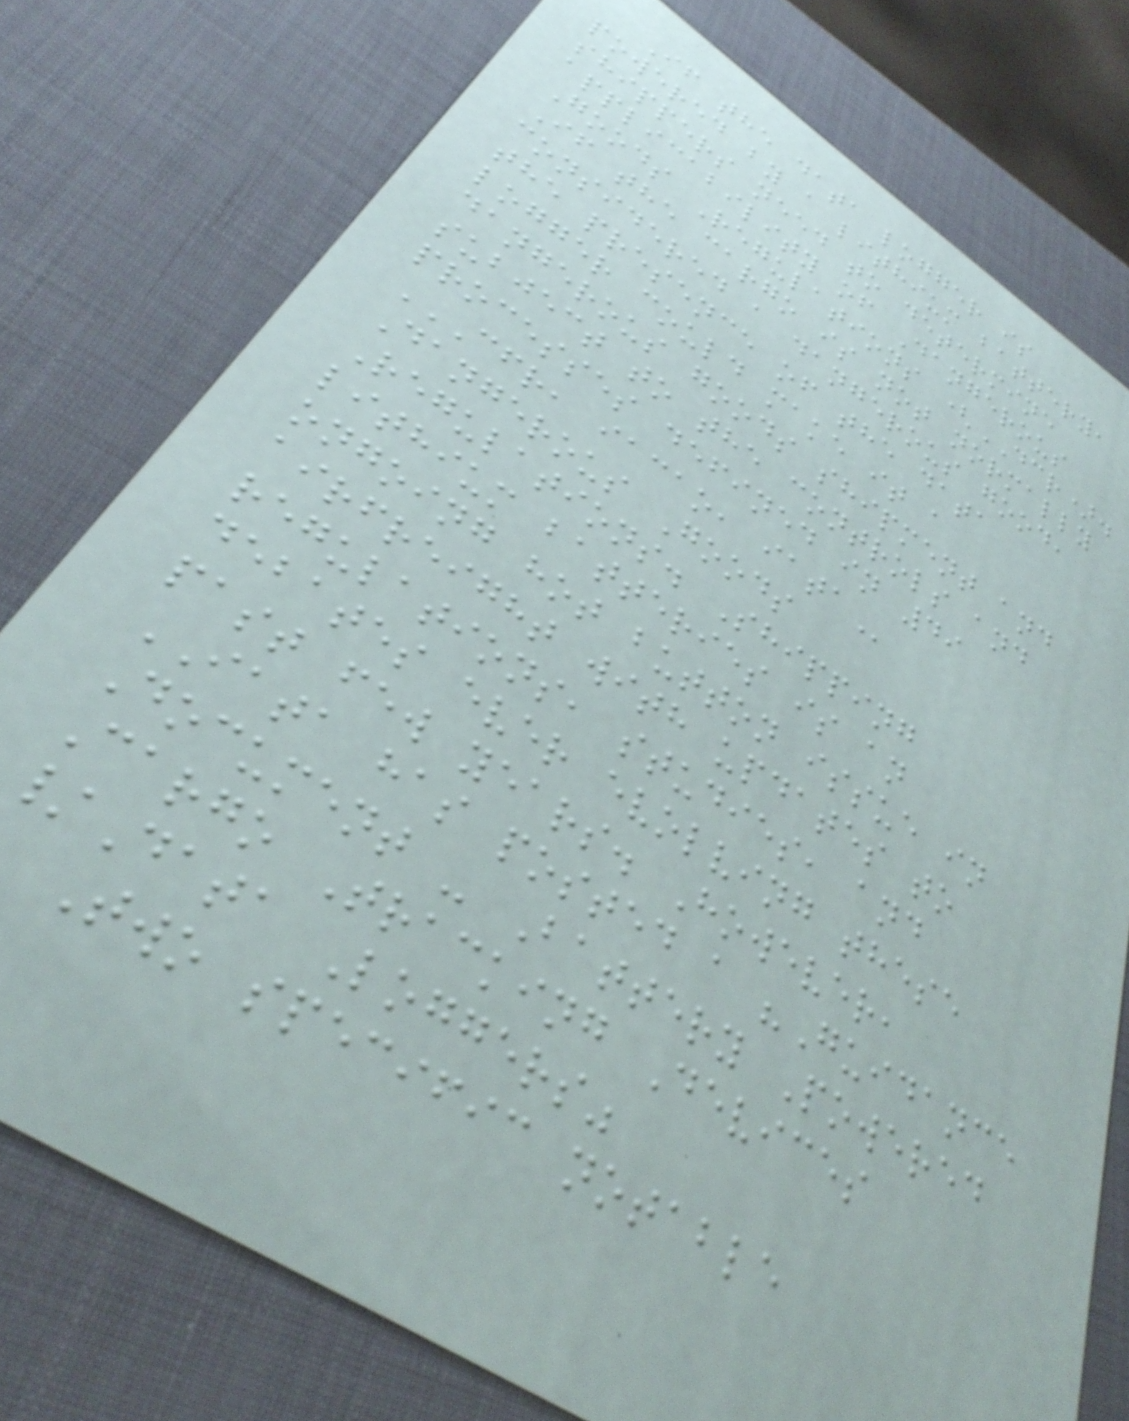If the data logger is
powered by a lithium battery,
shippers need to determine
applicability of Dangerous
Goods Regulations (DCR).
If the cargo is not normally
considered a dangerous good,
the presence of the data
logger could make it a
dangerous goods shipment and
subject to the controls and
processes defined in 49
CFR, IACAO, IATA
Dangerous Goods
Regulations. Shipping
lithium batteries is an
ongoing hot button issue in
airfreight with updates to
regulations, studies, and
debates ever evolving these
past few years. However,
IATA has posted a "Guidance
Document - Battery Powered
Cargo Tracking Devices
/Data Loggers"
Two specific notable
